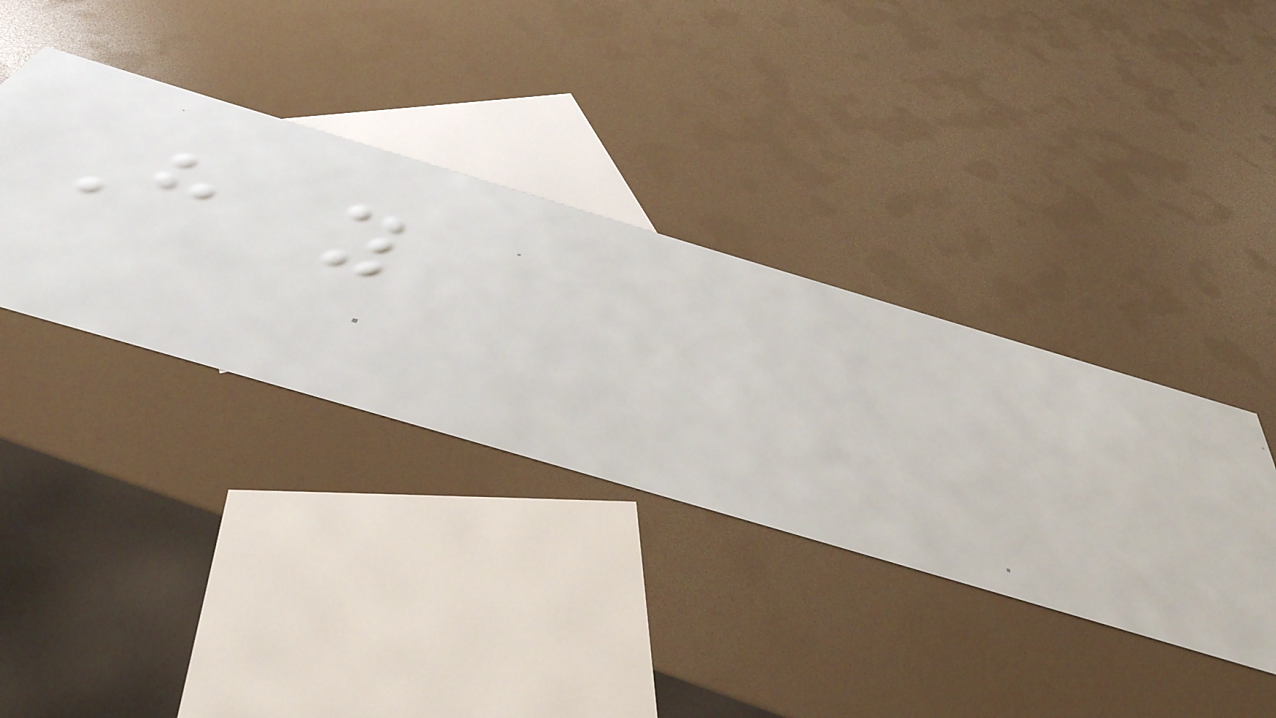Have you
